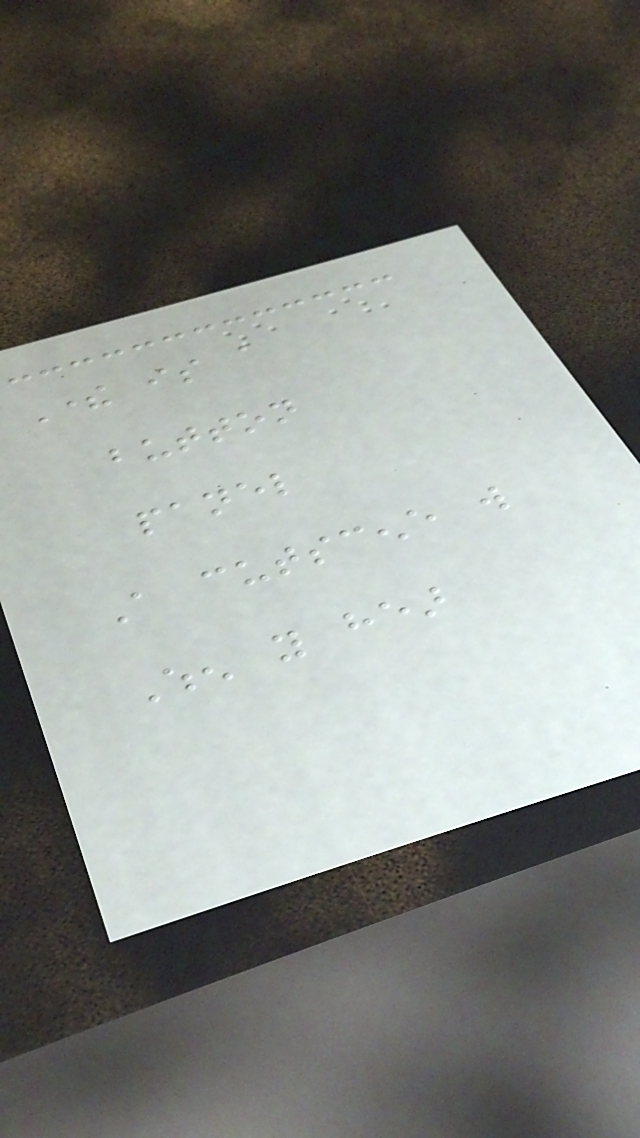There is a
button
panel
A cutscene will
When you hear
